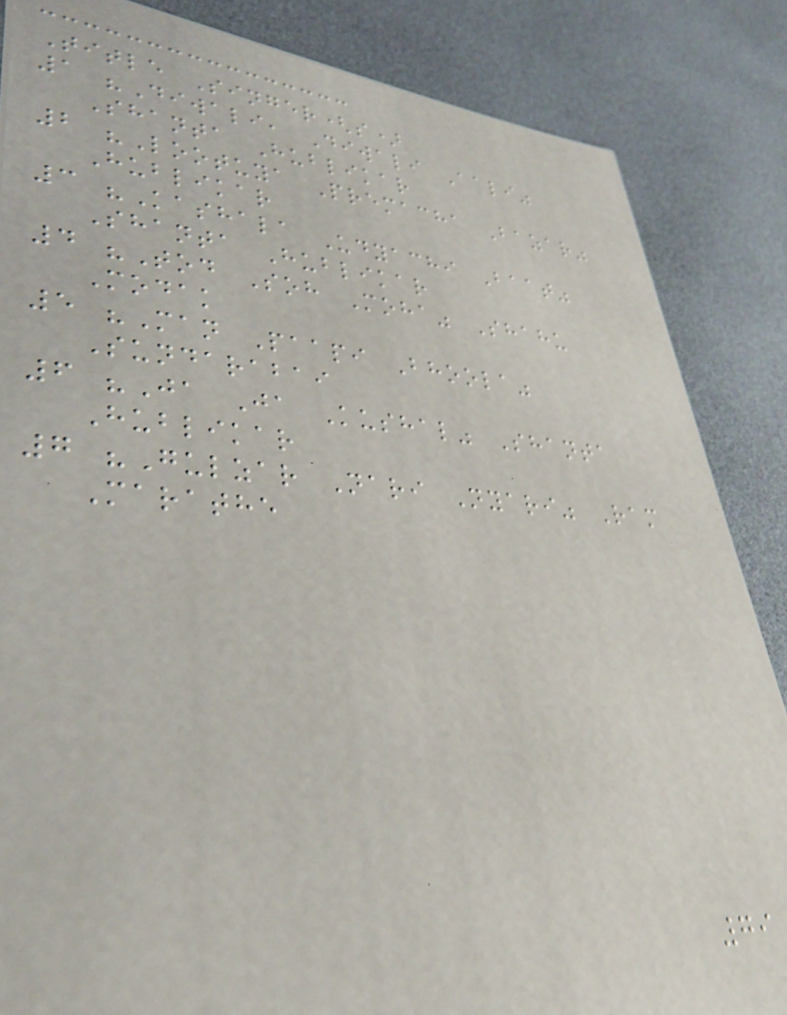Title Singer(s)
1 "Diwali, Diwali Aali"
Shanta Hublikar
2 "Lootuya Premacha Bazar"
Hublikar
3 "Kashala Udyachi Baat"
Shanta Hublikar
4 "Tod Soh Moha" Shahu
Modak
5 "Man Paapi Bhoola"
Sundarabai
6 "Ja Ja Kushal" Shanta
Hublikar
7 "Gulzar Nari Nyari" Ram
Marathe
79
